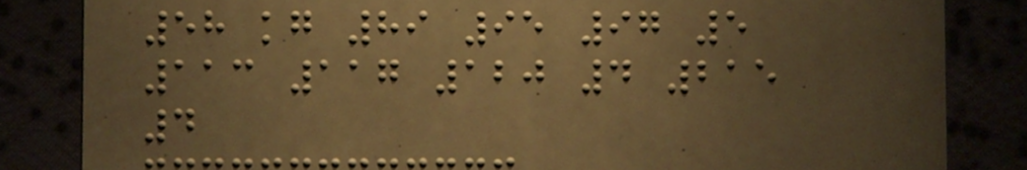58 kg 89 95 97 5
113 117 120 4 215
4
